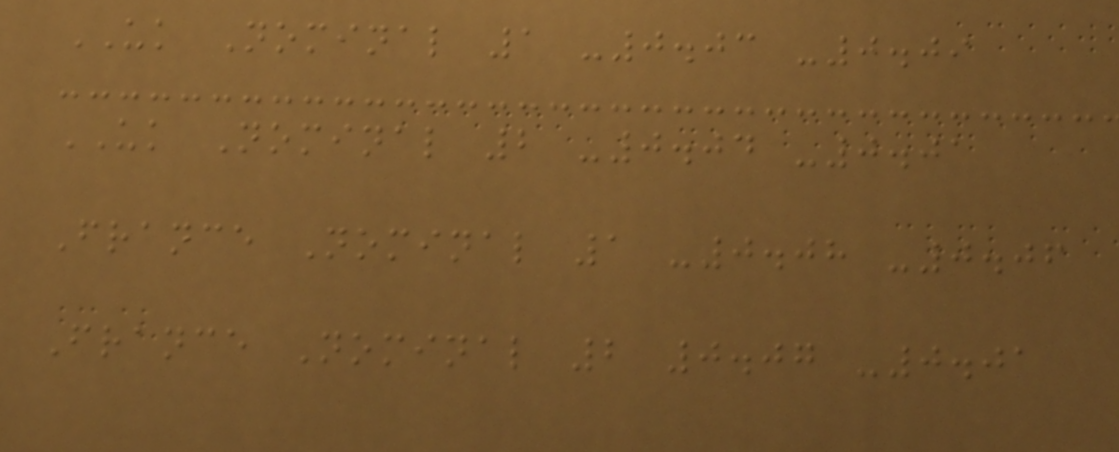UK Nominal 1 -0.03 -0.09
UK Nominal 2 -0.04 -0.01
France Nominal 1 -0.08 -0.06
France Nominal 2 0.07 -0.01
